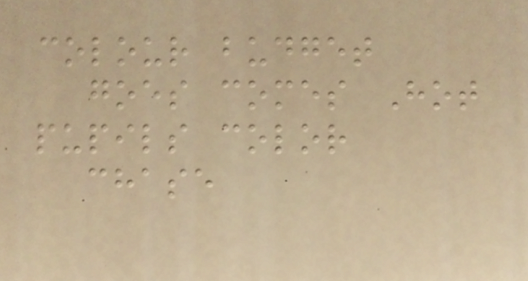colour budget
goes comes Hot
pupils color
chase
